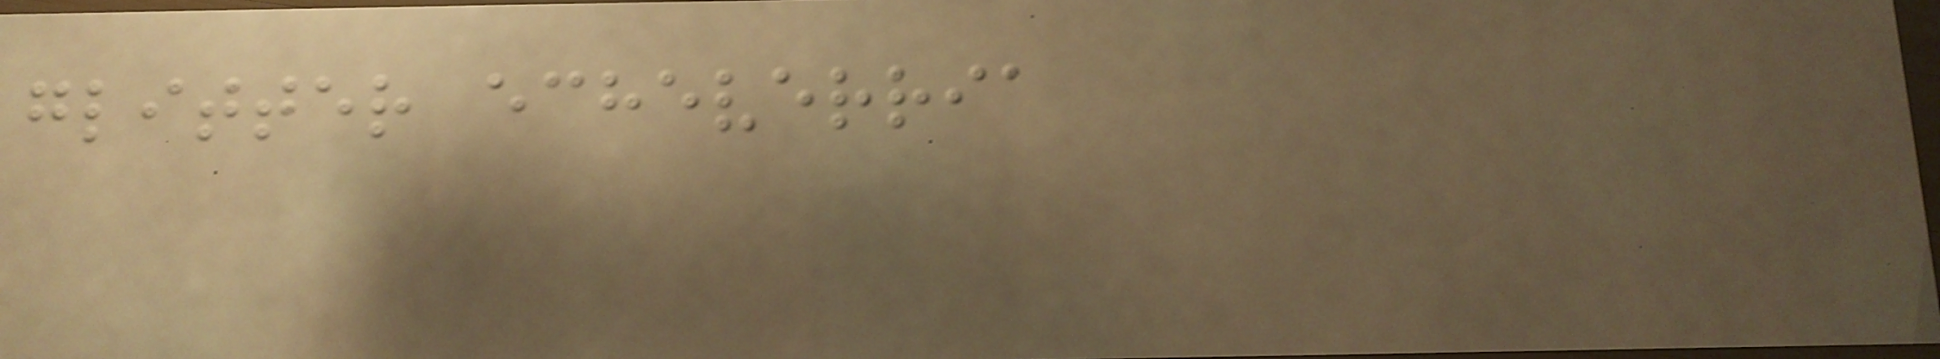glitter echeverria
